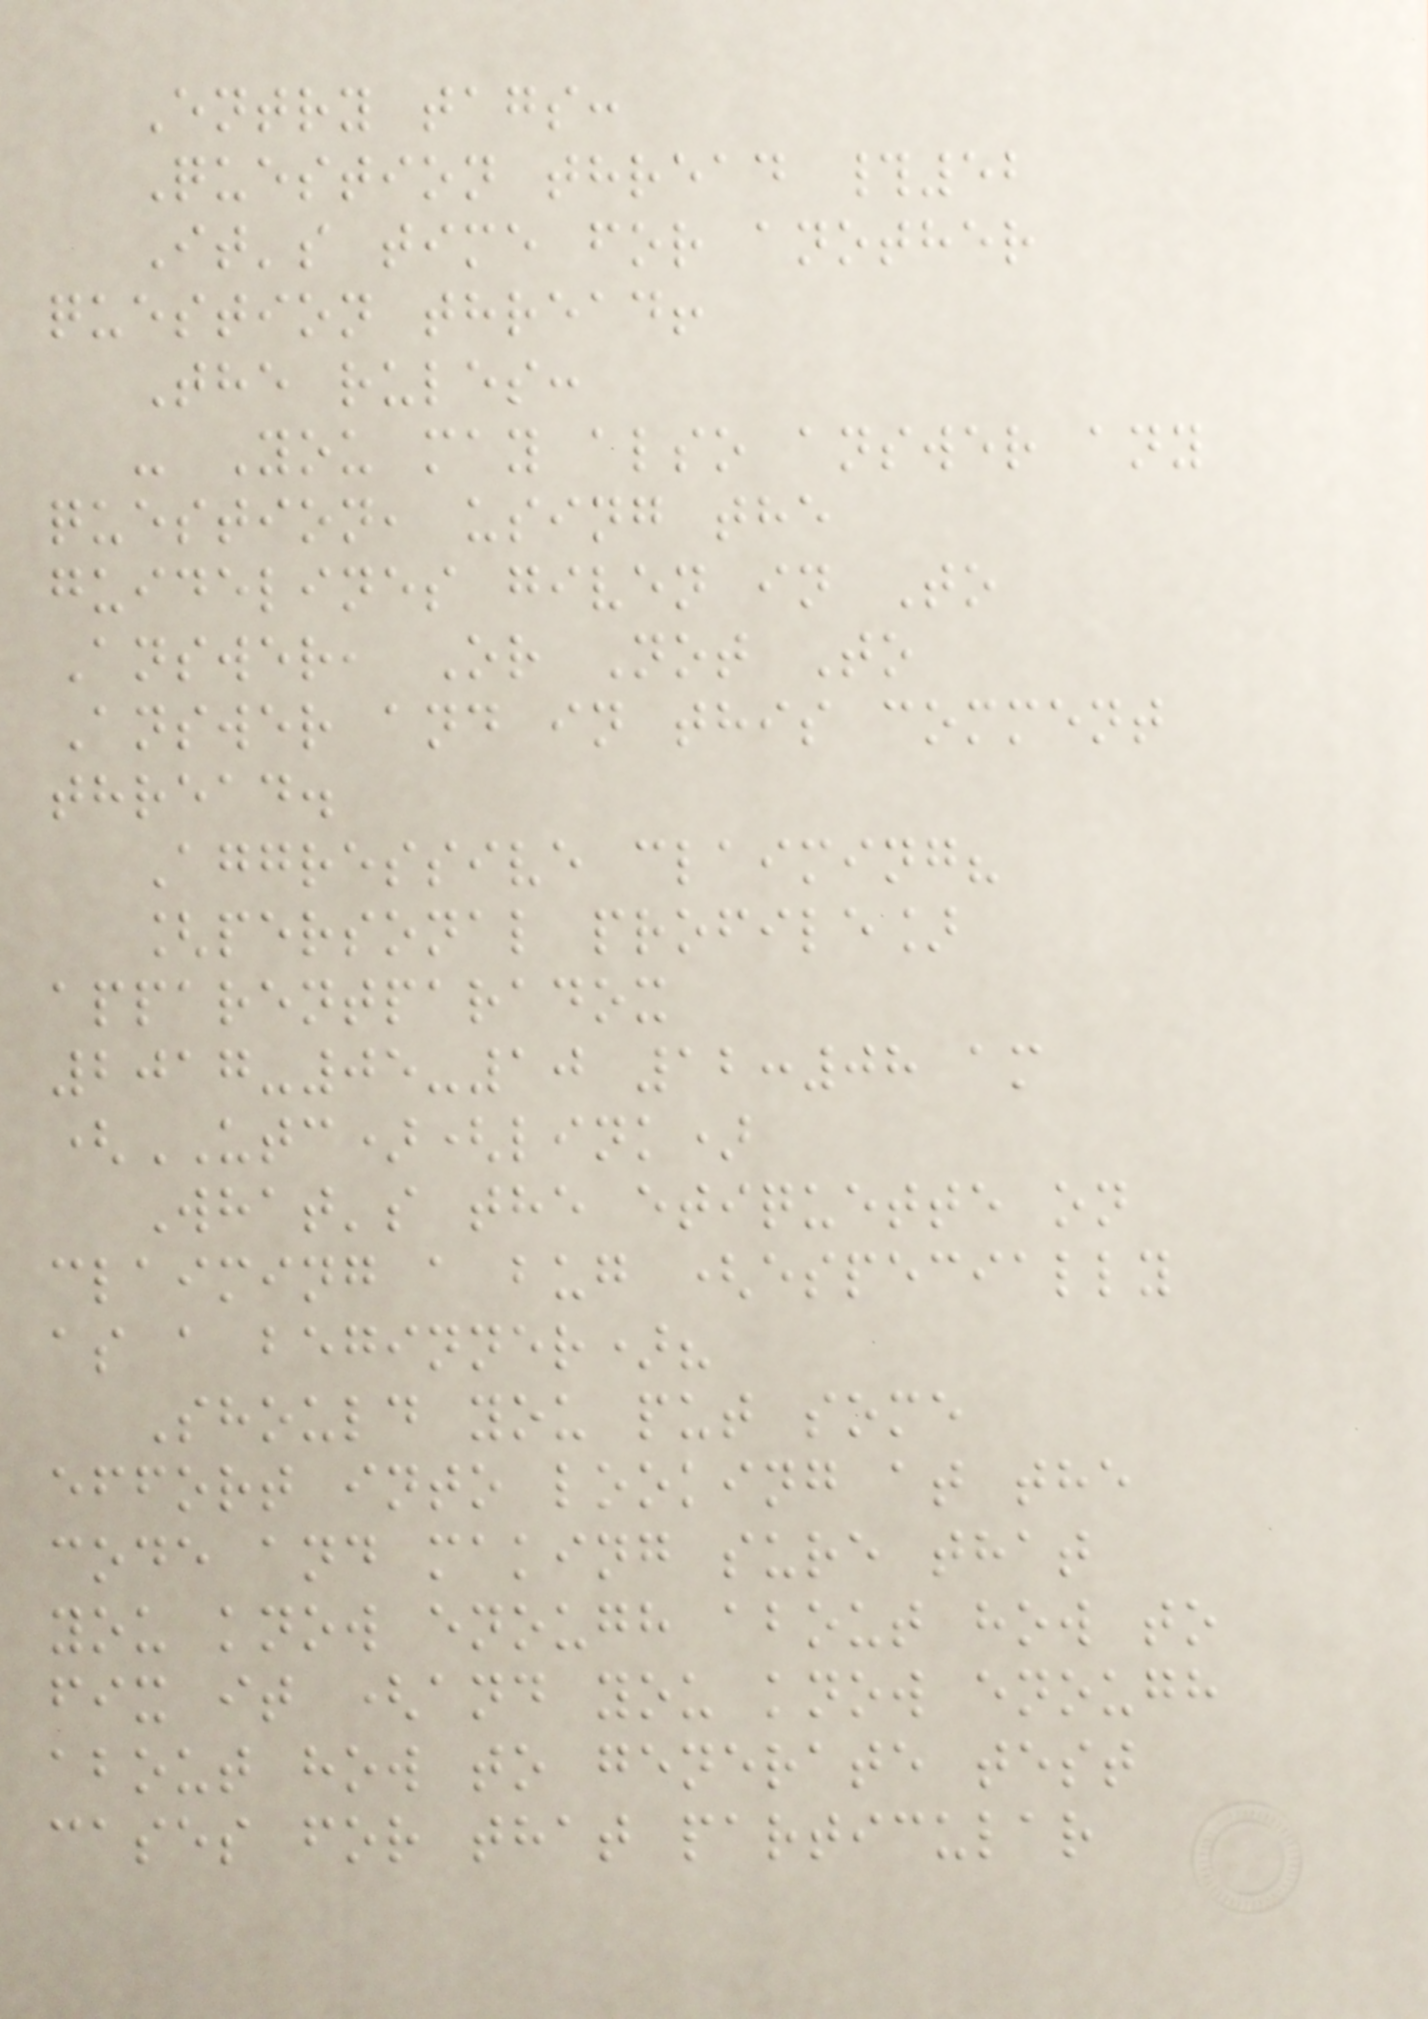Entry tags:
Question thread #52
It's time for another
question thread!
The rules:
- You may also answer any
question, using the
guidelines given in To
Answer, Or Not To
Answer and in this comment
thread.
Aggressive claiming?
[personal profile]
apparentparadox
2017-05-10 12:08 am
(UTC)(link)
What's the etiquette on
claiming a bug (especially
as a beginner)?
Should you put some
effort into looking at the
code and making sure that
you know enough about how to
fix it (and you know enough
about how to generate test
cases for that particular
